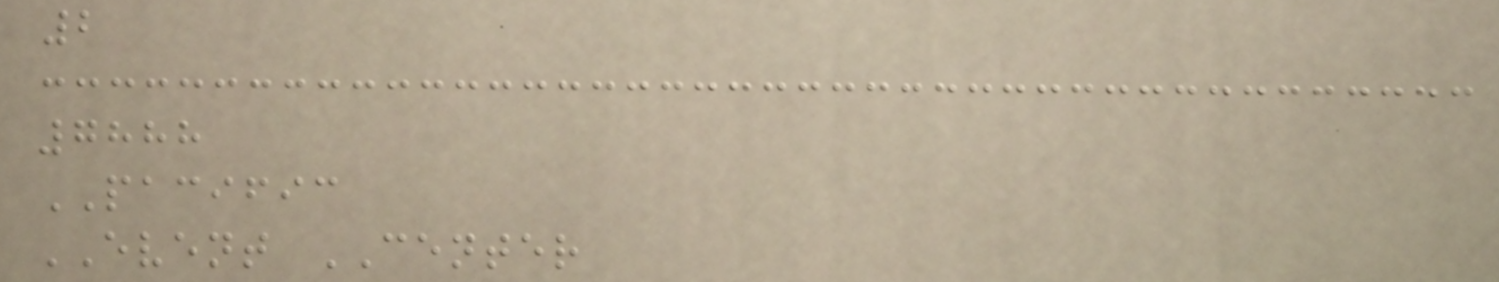2
7888
PACIFIC
EVENT CENTER
